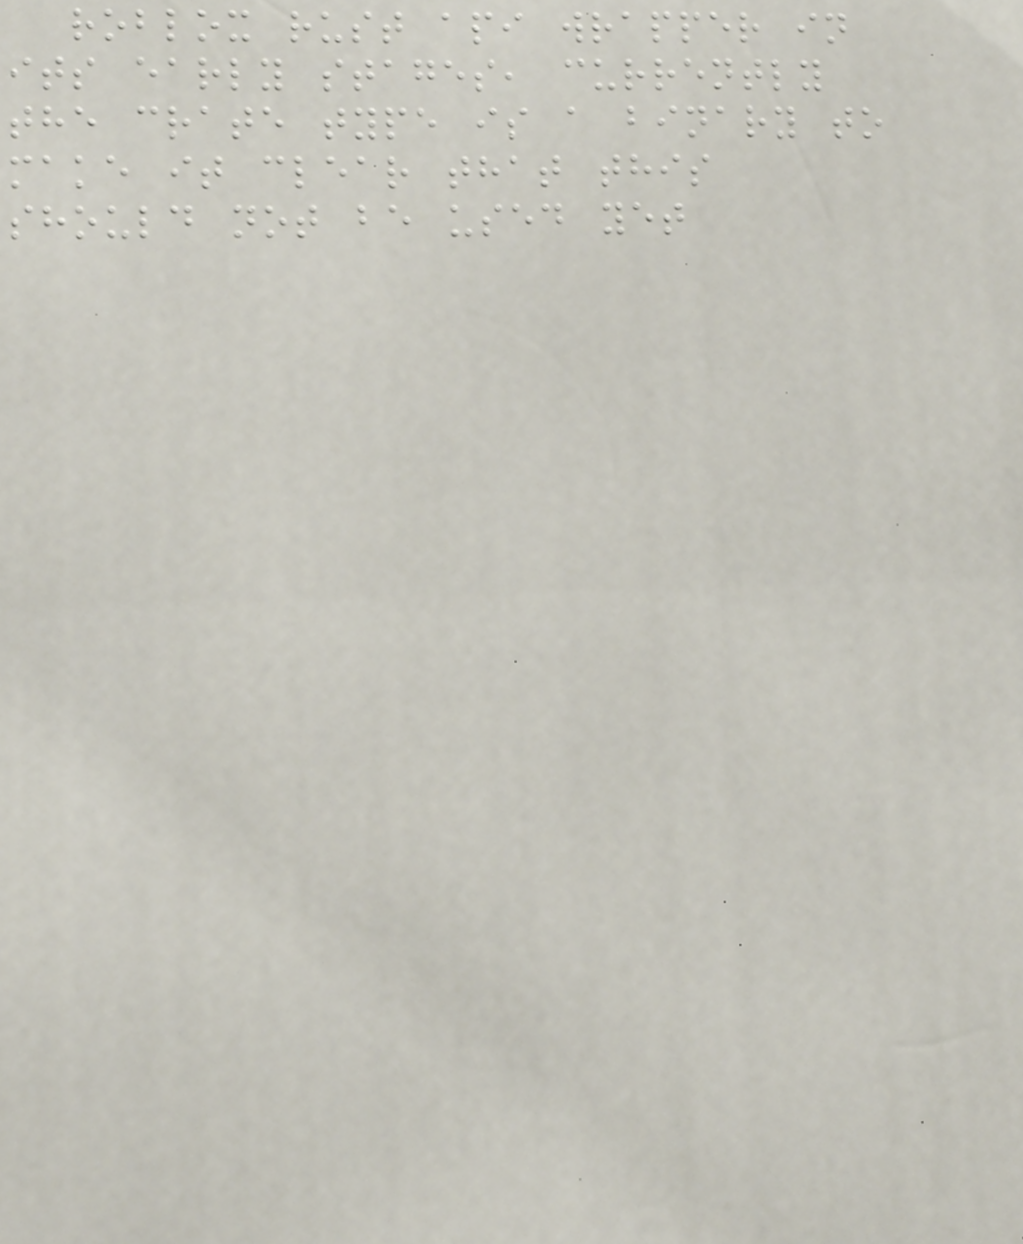roblox rust api wrapper in
its early stages, currently
the crate type is a binary to
make it clear that this
should not be used yet
